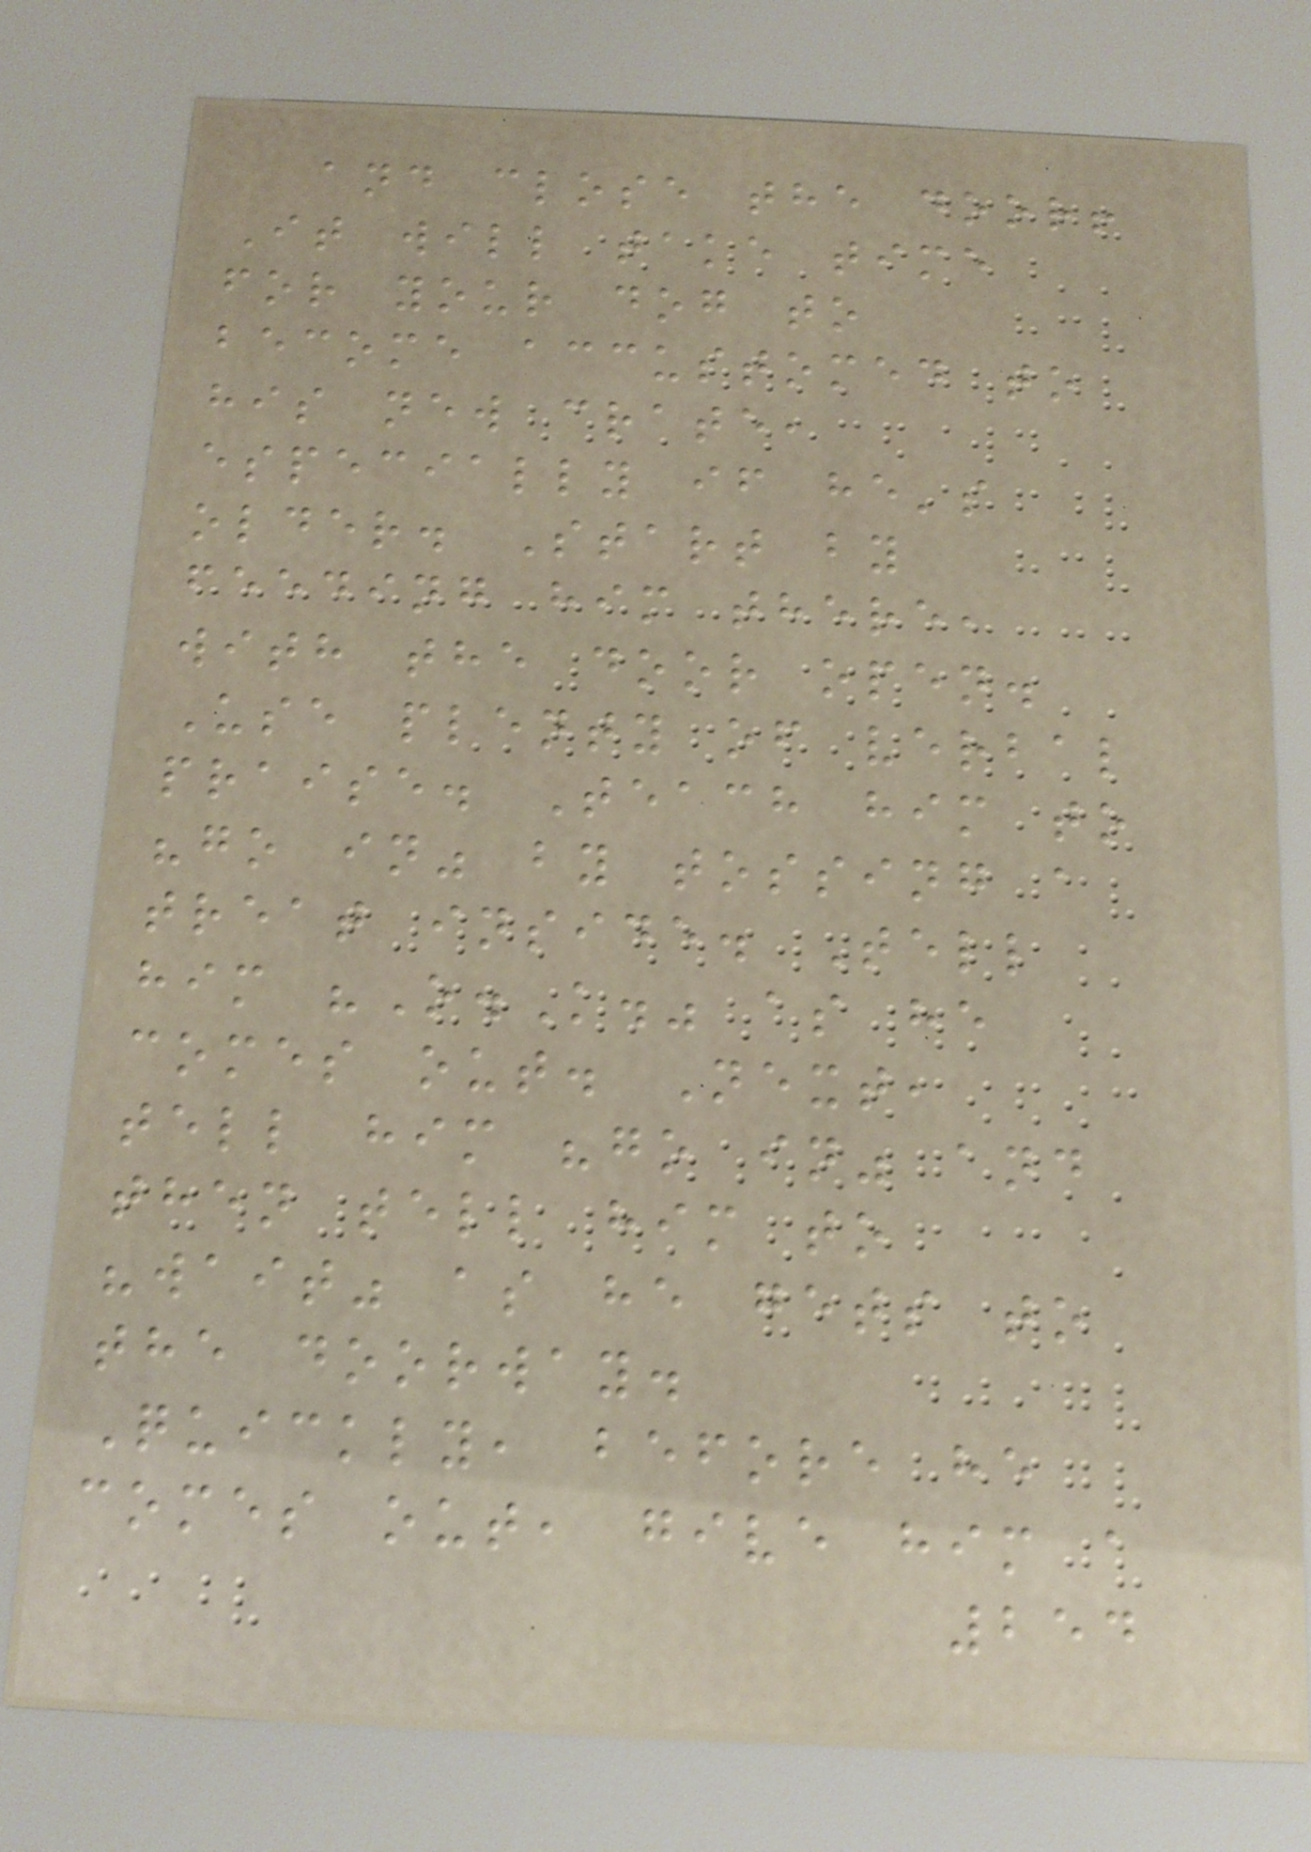and close the door!
It will take time
for your dog to
become accustomed to
his new crate,
especially if he's
older. Start by
feeding him there,
with the door open.
Use plenty of verbal
praise. Teach him to
"go in" by tossing a
treat inside. Tell
him "O.K." as he
comes out. Next,
tell him "go in" and
then tell him to
"wait" as he gets to
the doorway.
Quickly, before he
comes out, give him a
254
